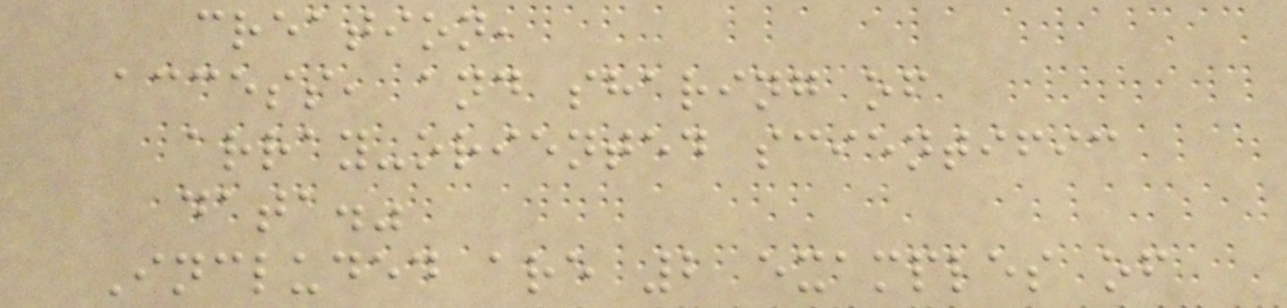creation,
access, and sharing of
array-oriented scientific
data."
Included are 2 examples of
